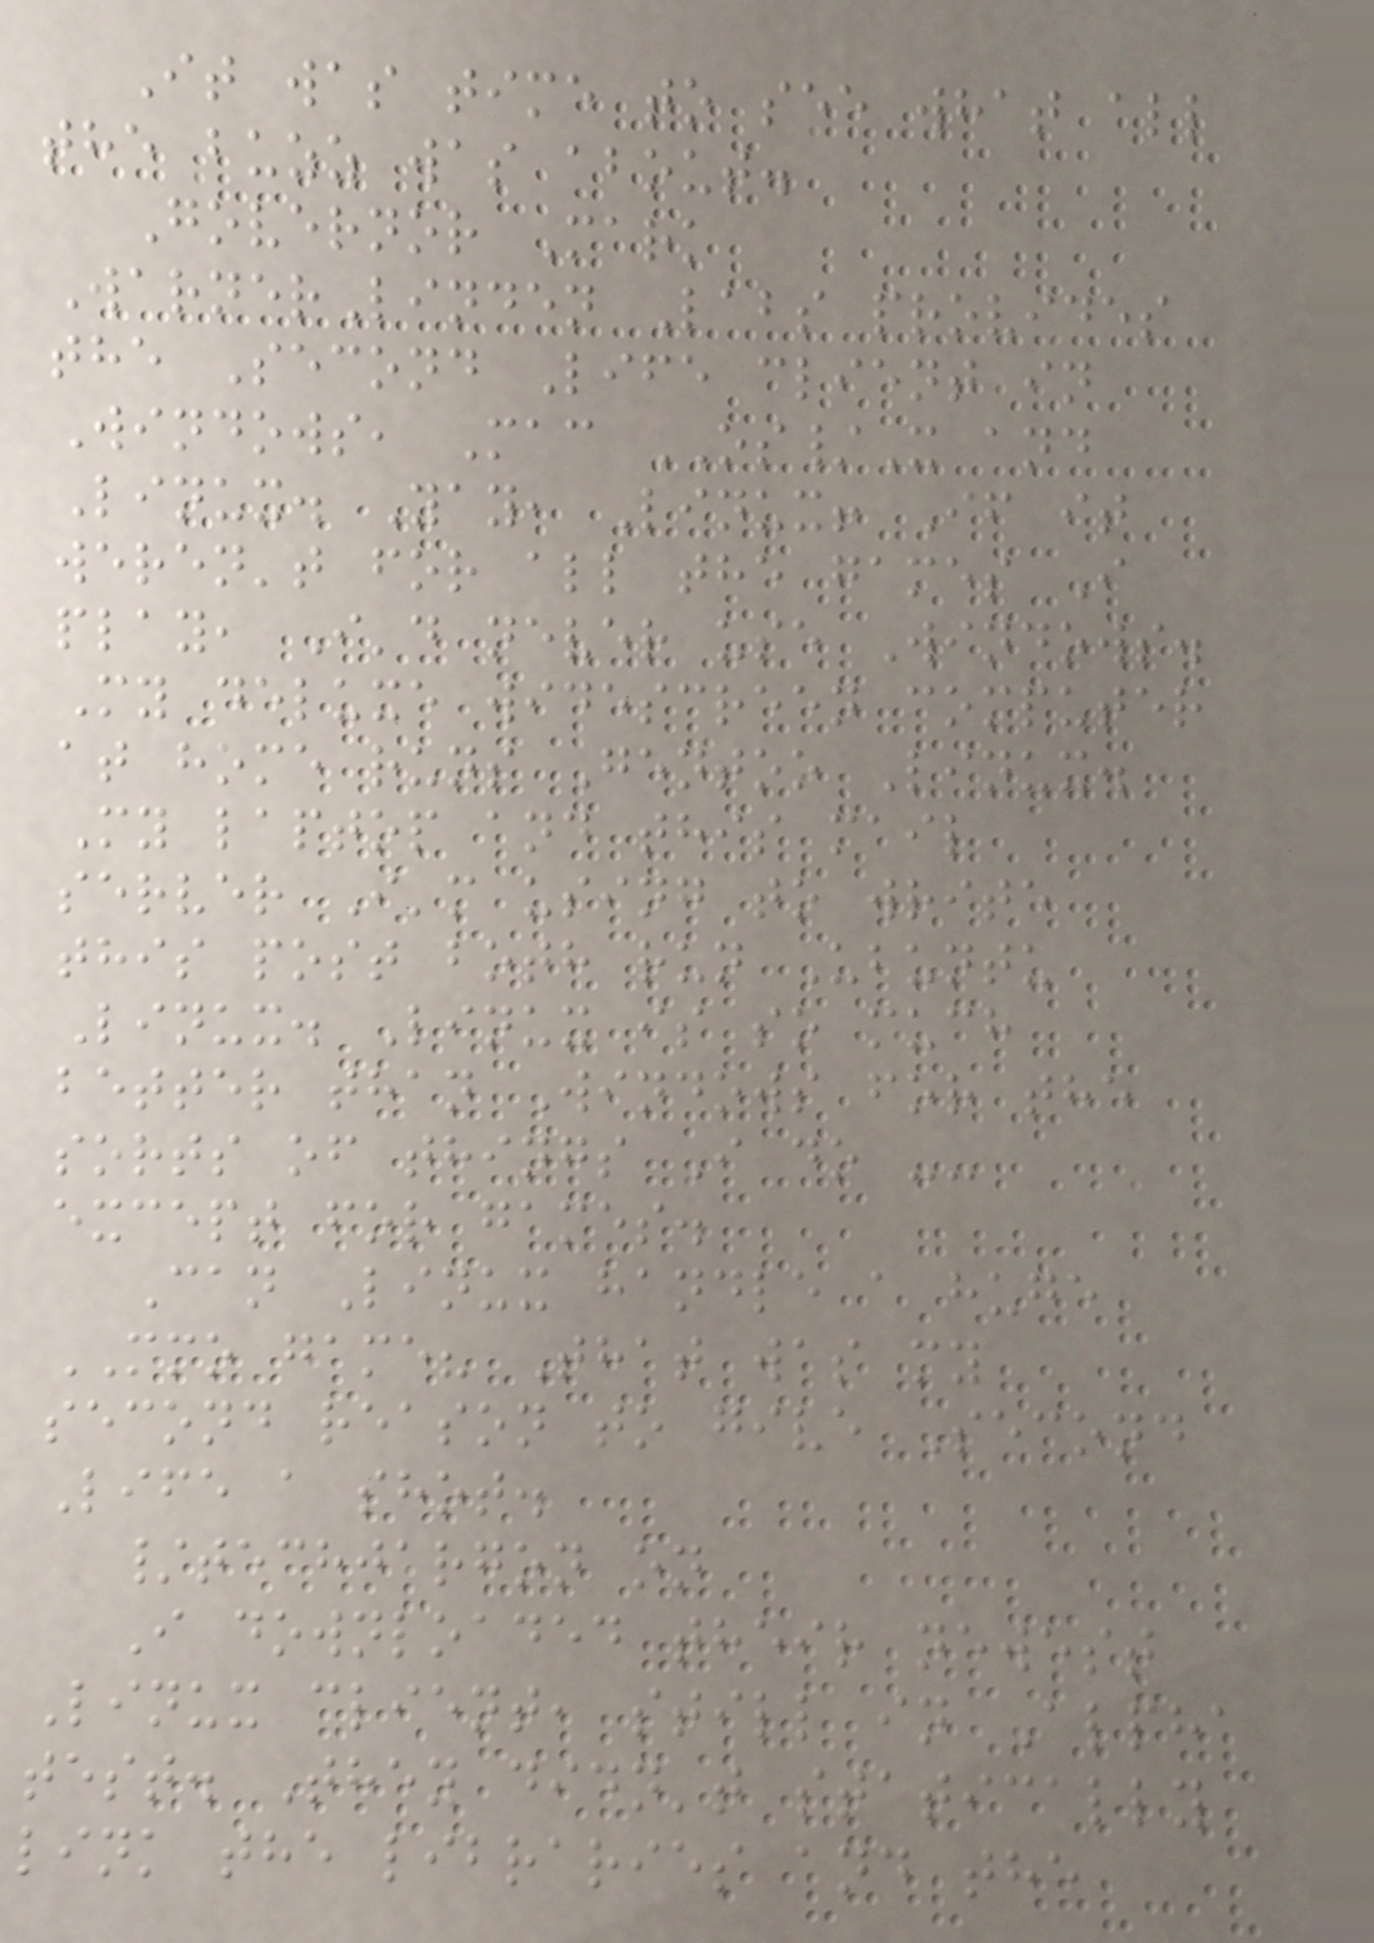It was time to see what all
the buzz was about.
Governor Mark
WarnerLinden Labs provides
the Second Life client in
Windows, Mac OS/X and
Linux. Yay, Linux! If it
weren't for all the games I
play, I'd never use Windows.
My deluxe widescreen computer
at home runs Gentoo Linux.
My laptop and this mail
server I'm using to write
this post both run Ubuntu
Linux. Linux is so much
better than Windows for the
sorts of things I do --
except for games.
Can Linux handle a huge
MMO game? That was my
second reason to give Second
Life a shot.
/techjargon on
I downloaded their newest
Linux client, still in Alpha
test. They didn't statically
link the libraries and the
